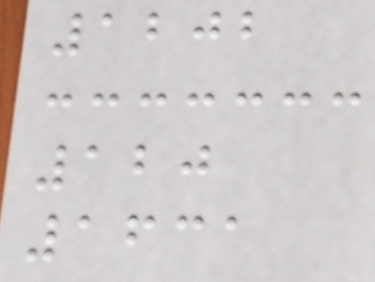1202
120
1631
